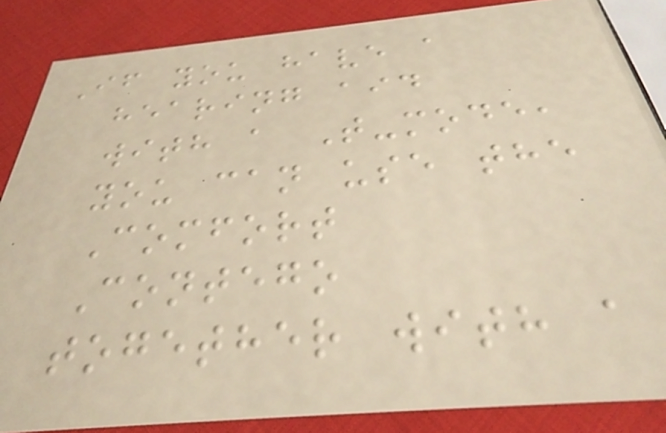If you have a
hearing aid
with a T-mode,
you can use the
Comfort
Contego
together with a
